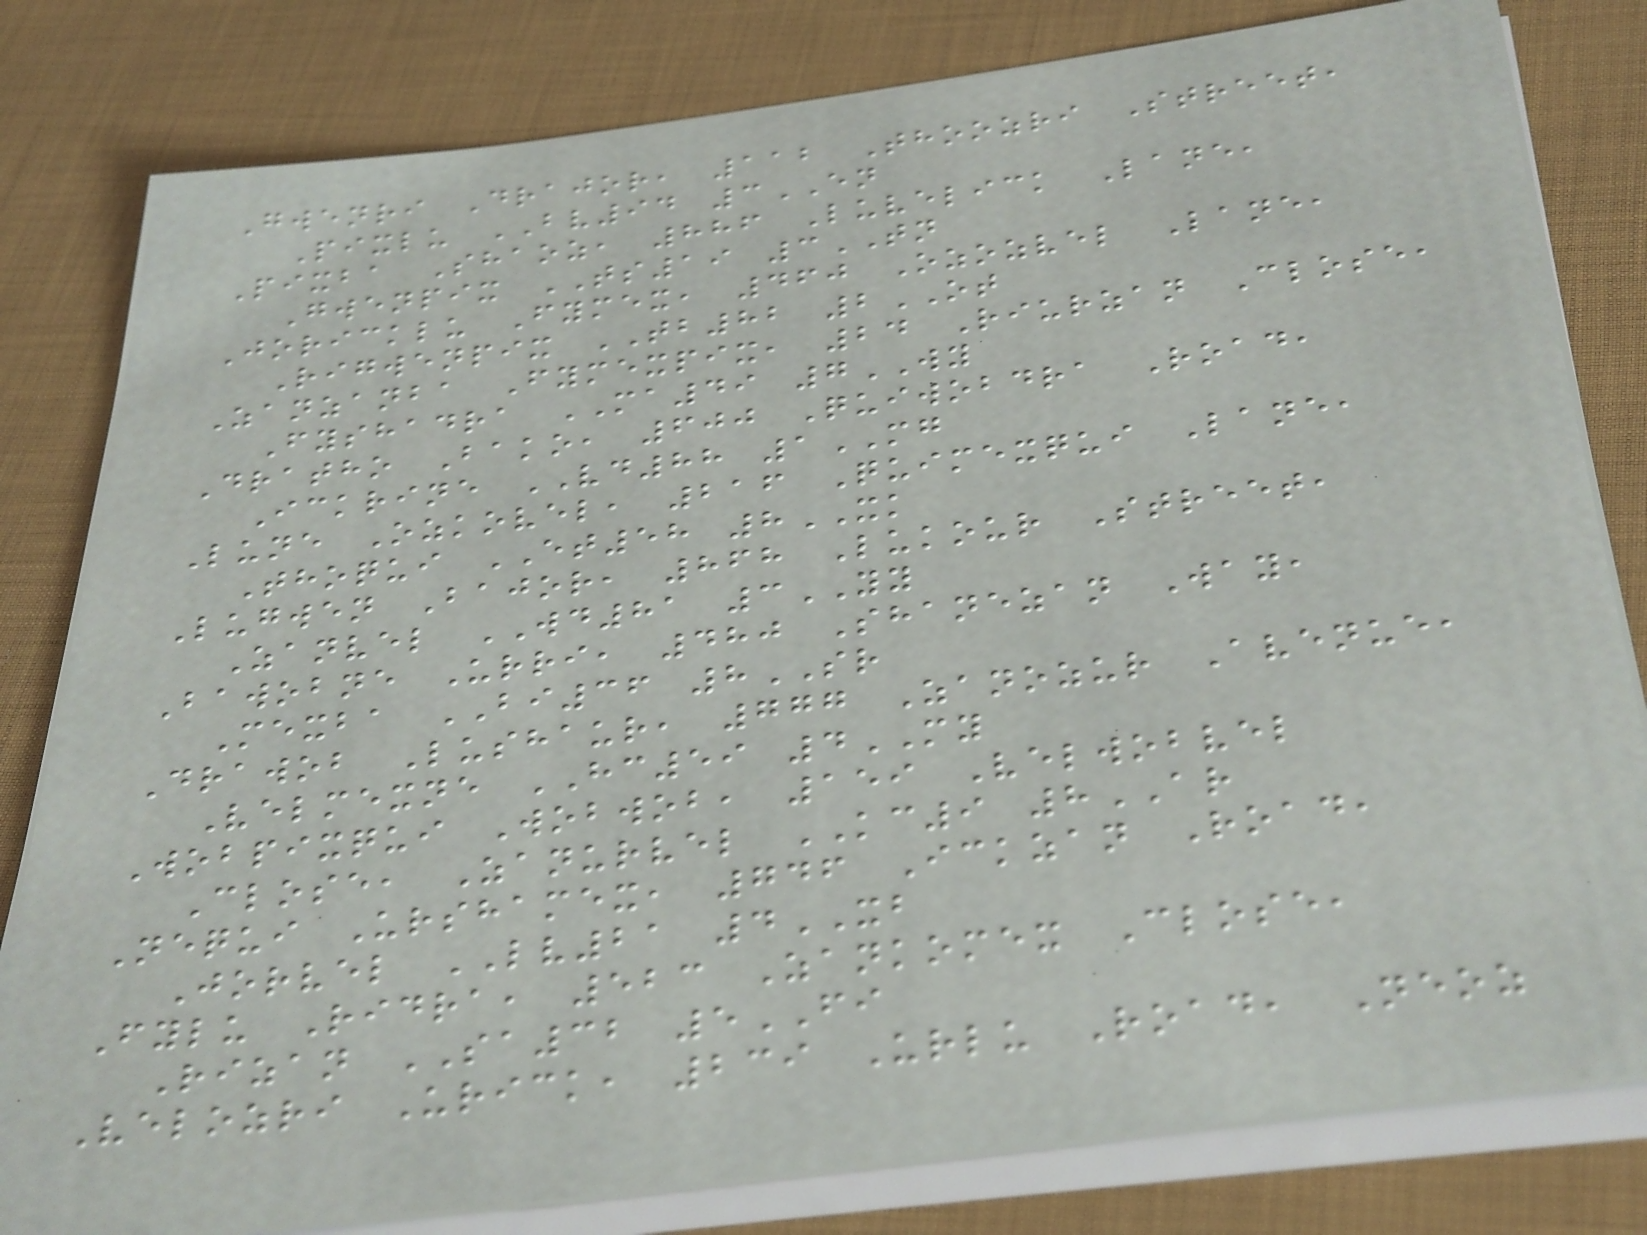Gwenri Drajor, 112 Thoozri Street,
Pixlu BV94 3EN
Pixba Shaoz, 886 Luvelick Lane,
Gwenpix TS19 3TN
Joricklu Fymex, 460 Ozozvel Lane,
Rigwenpix TB82 2OT
Zanzanba Fymexpix, 24 Riurzan Close,
Fyshadra MA49 7WY
Dratho Bako, 600 Quiwobdra Road,
Ickrine VD88 1MG
Lune Ozkovel, 216 Quimexqui Lane,
Thoqui ET58 8XK
Lugwen Bajor, 868 Lukour Street,
Zanvel WD81 3YY
Bawobne Urri, 480 Shanezan Way,
Mexba BI36 8SR
Drawob Lushaur, 777 Zanozur Avenue,
Velmexne HC59 4MY
Wobpixqui Wobwob, 159 Velwobvel
Close, Zanurvel KC9 8AR
Nequi Urshamex, 746 Ickzan Road,
Jorvel LV21 4XB
Fylu Ridra, 523 Zankomex Close,
Rizan SA32 5FI
Velozri Urick, 239 Urlu Road, Neoz
